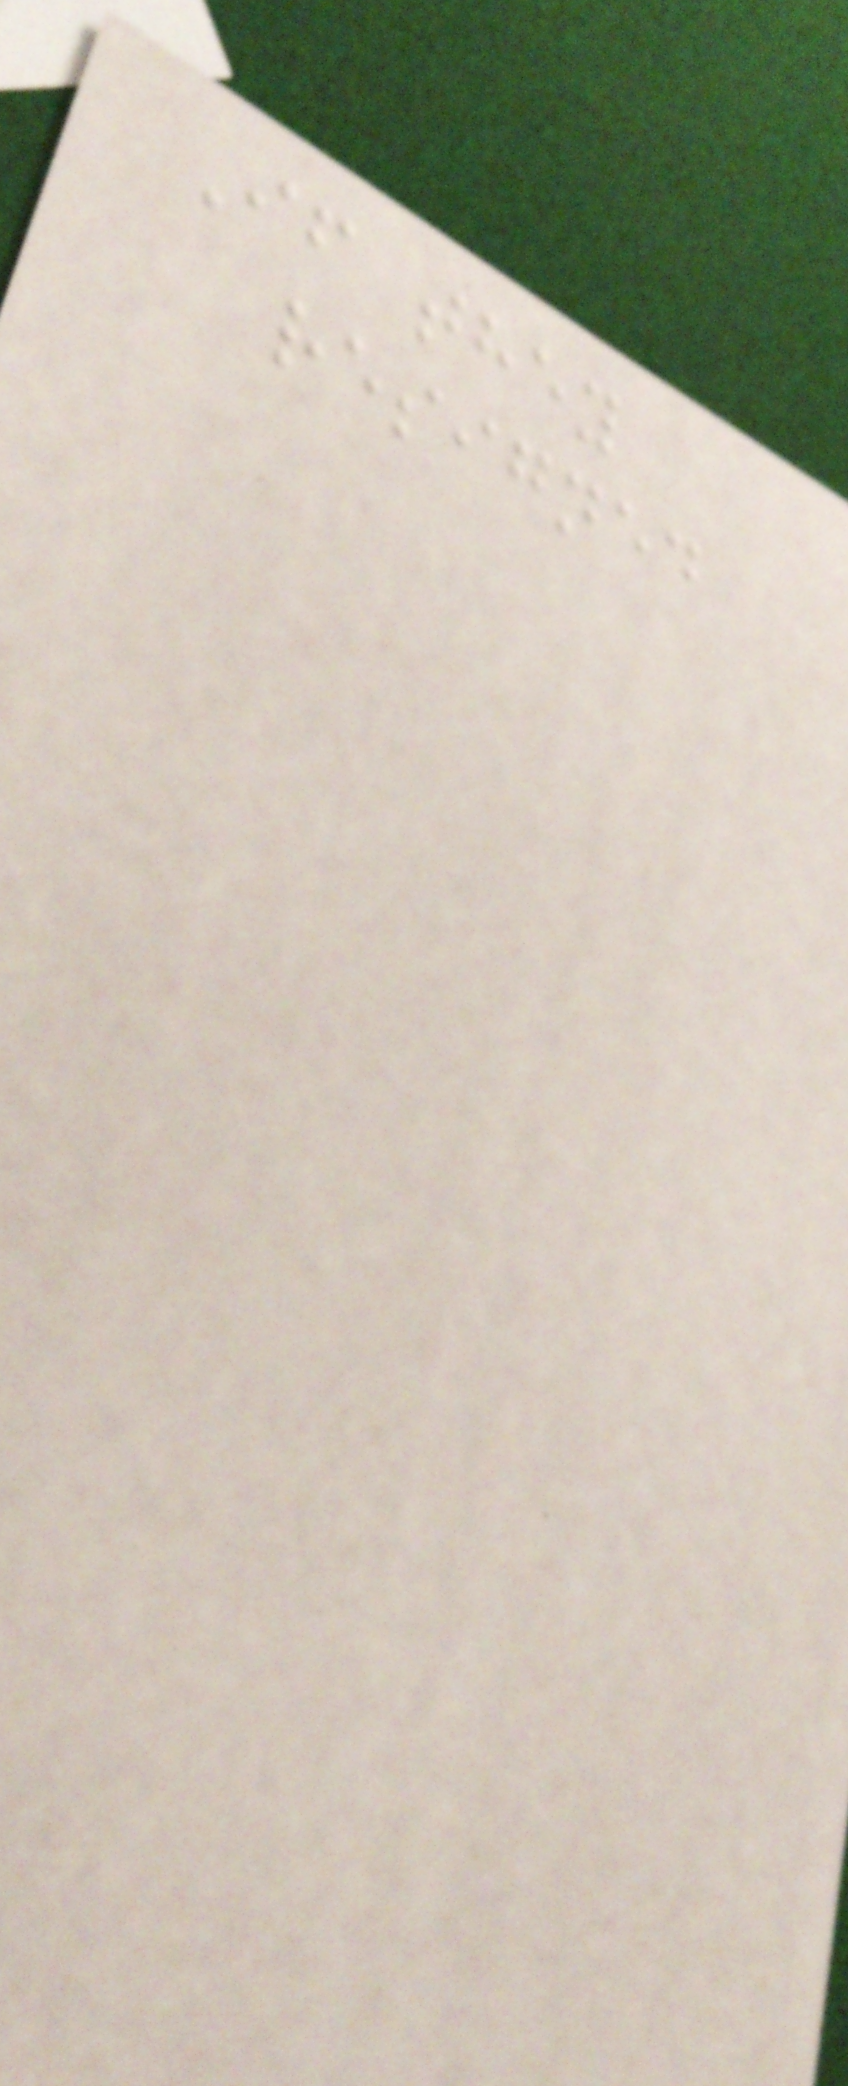If they
resigned
